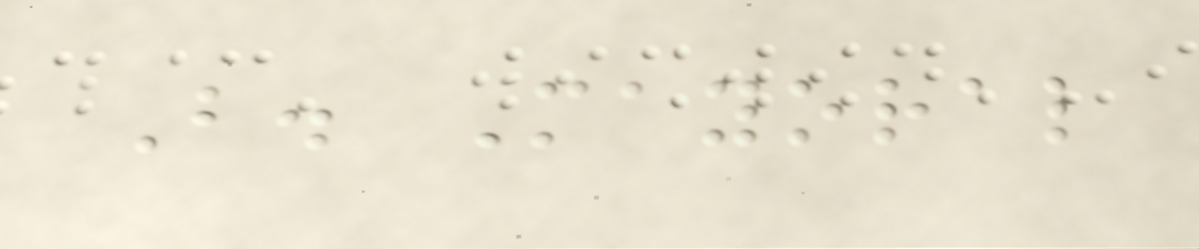B. Mayoral
